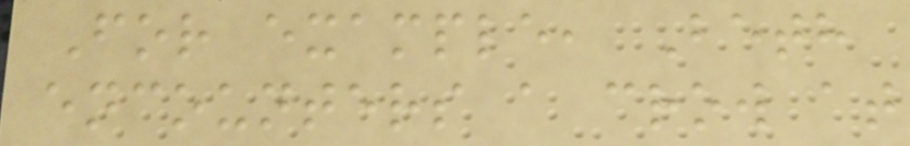For example, Beth
encounters a crow at
